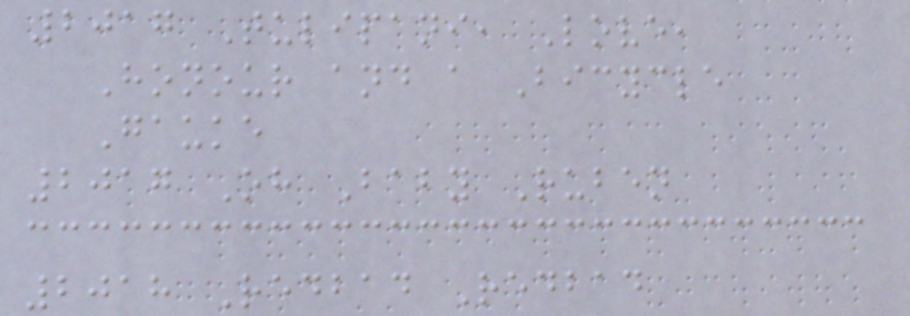2017 Tulipani, Love,
Honour and a Bicycle
Gauke
2017 Oh Baby Ruben
2018 Redbad Redbad
